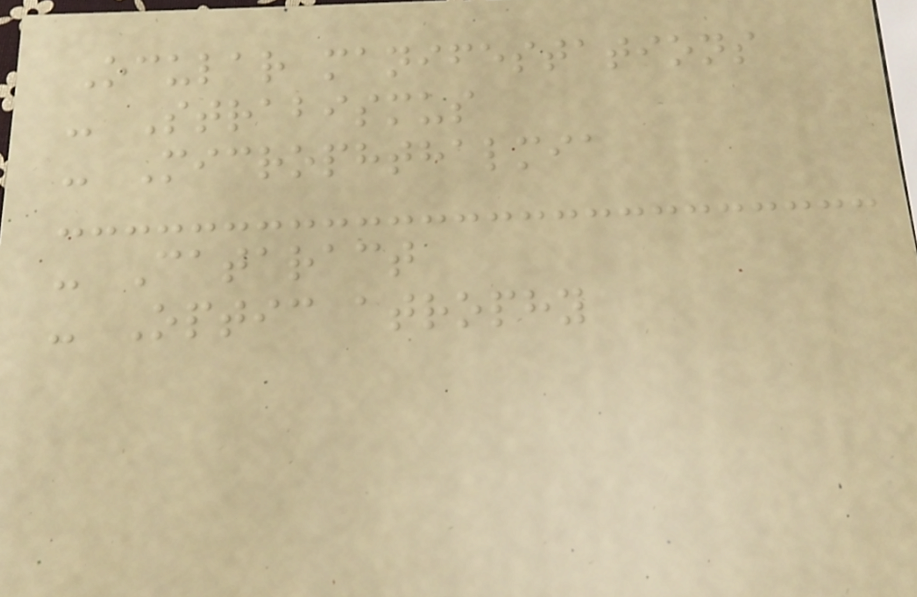Ocular manifestations
- Strabismus
- Microphthalmia
- Cataract
- Optic atrophy
